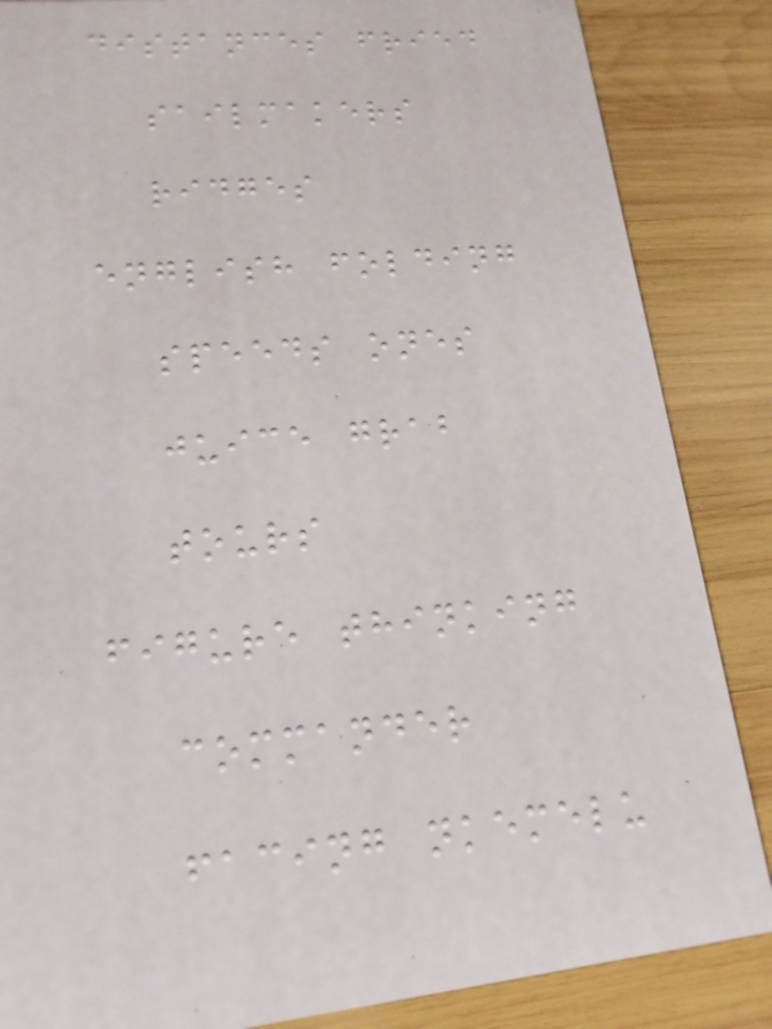distances fried
sailmakers
ridges
english folding
speeds ones
juice grab
tours
figure thinking
commander
facing nkemelu
